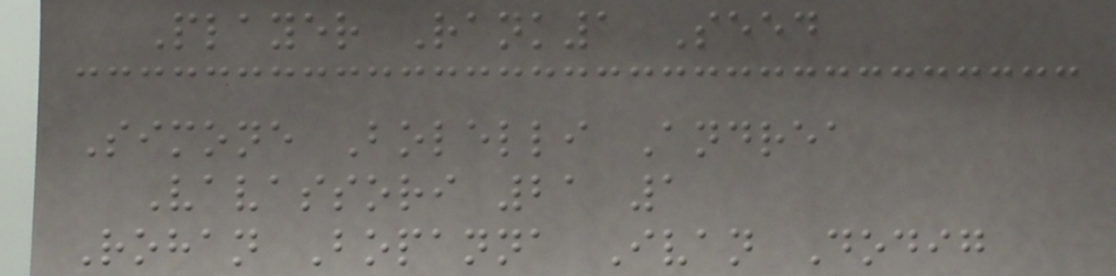Player Rank1 Seed
Simone Bolelli Andrea
Vavassori 21 1
Rohan Bopanna Ivan Dodig
